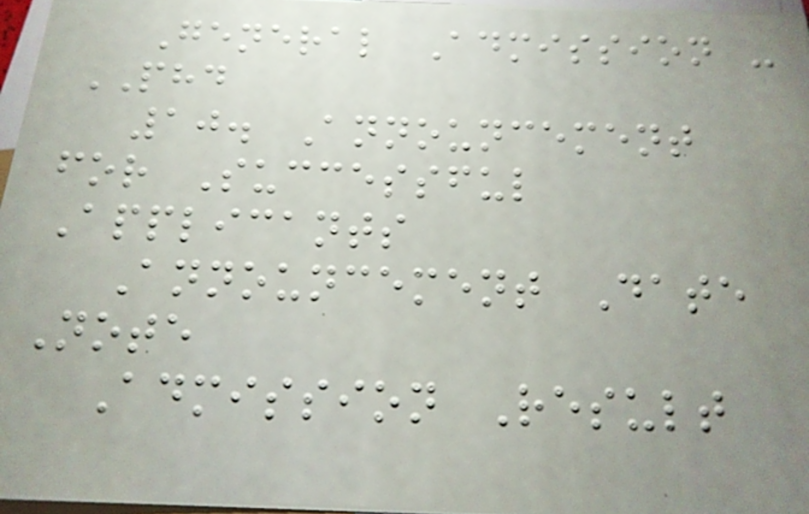General Admission -
PHD
10. Announcement
for Successful
Applicants
Announcement Date
Note
Admission Result
